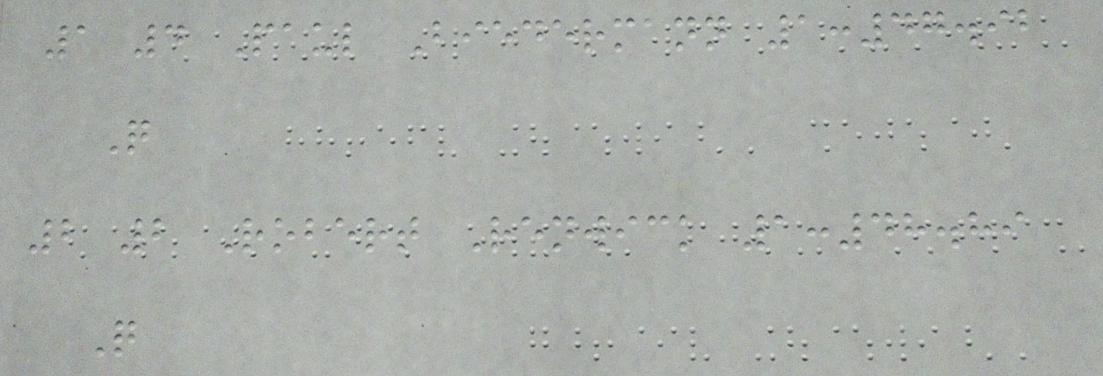1 4 Paul Biedermann 1:47.92
Q
2 2 Robert Renwick 1:48.89
Q
